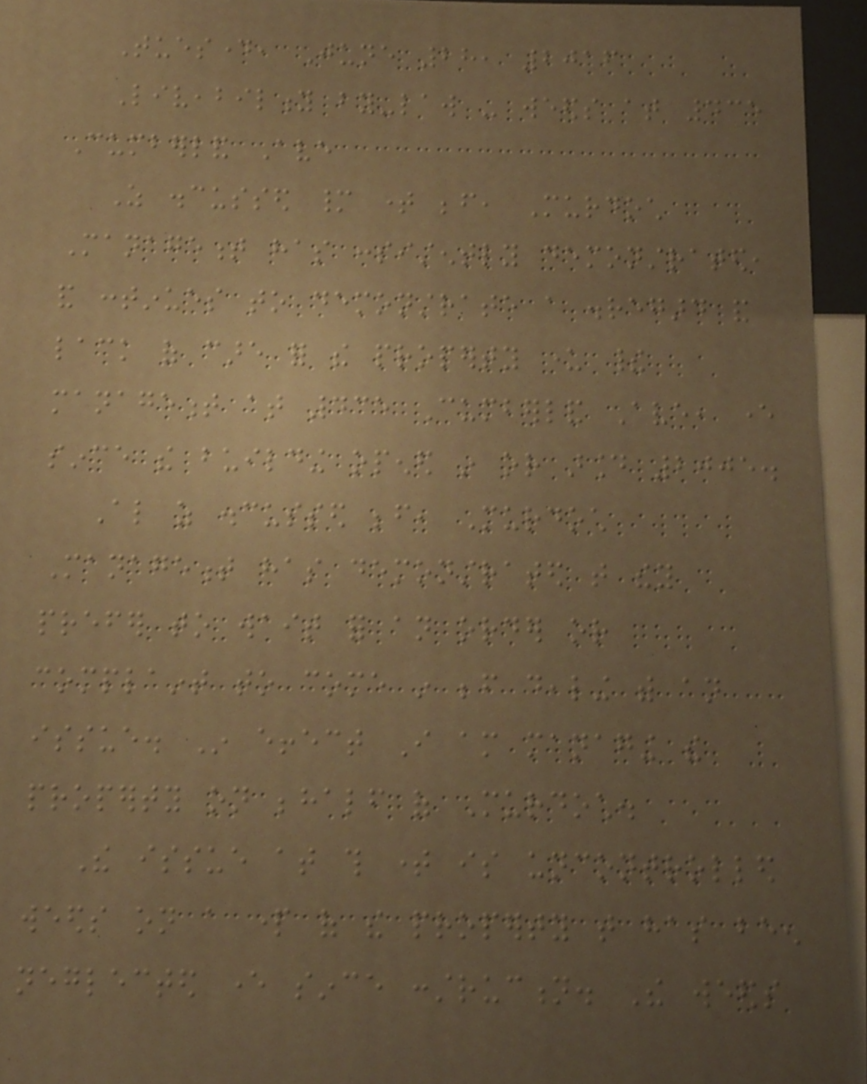Tuesday, June 28, 2016
Liveability by-law - weeds at 435
Cumberland Ave
As discussed many time before, Murdoch
Management has consistently demonstrated,
and continues to demonstrate a disregard and
lack of care for the property under their
management at 435 Cumberland Ave, ever
since the building opened in or around 2005.
Also as discussed before, Murdoch
Management has demonstrated that they
prefer to wait for an order or
complaint to come in before dealing with an
issue. In effect I am managing the
property on behalf of Murdoch.
The issue at this time is uncontrolled
weeds on a part of the property that has been
neglected ever since construction. The weeds
